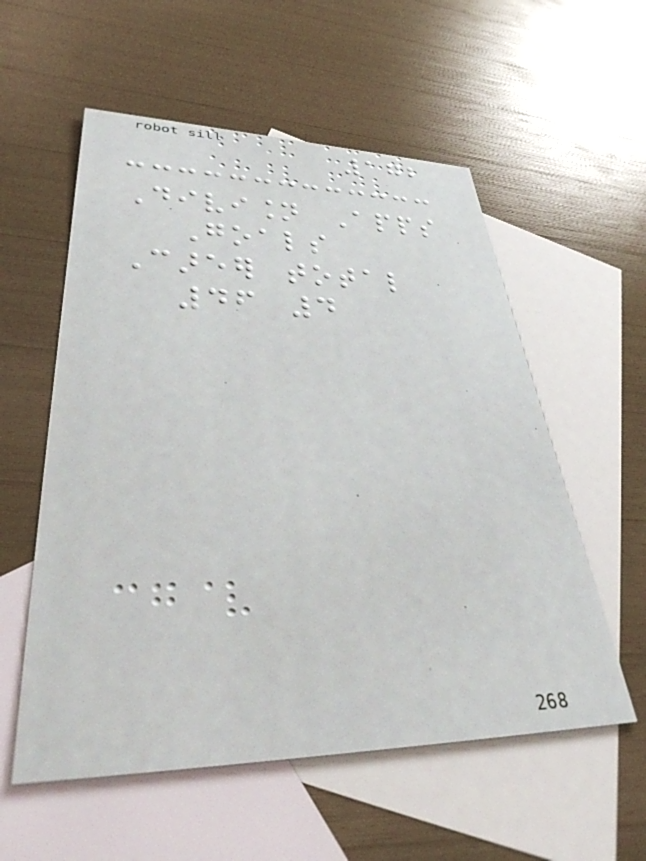172
Division Apps
Goals
Career total
46 4
